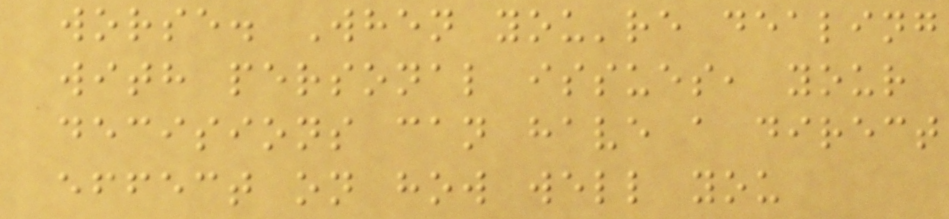worse. When you're dealing
with personal issues, your
decisions can have a direct
effect on how well you
